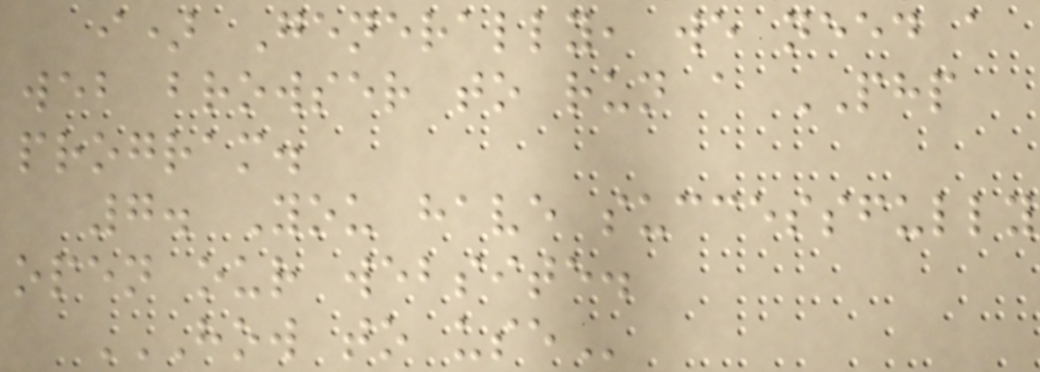i) Generally, we need a
web browser to run a PHP
program.
7. You have successfully
open our website.
HOW TO USE
